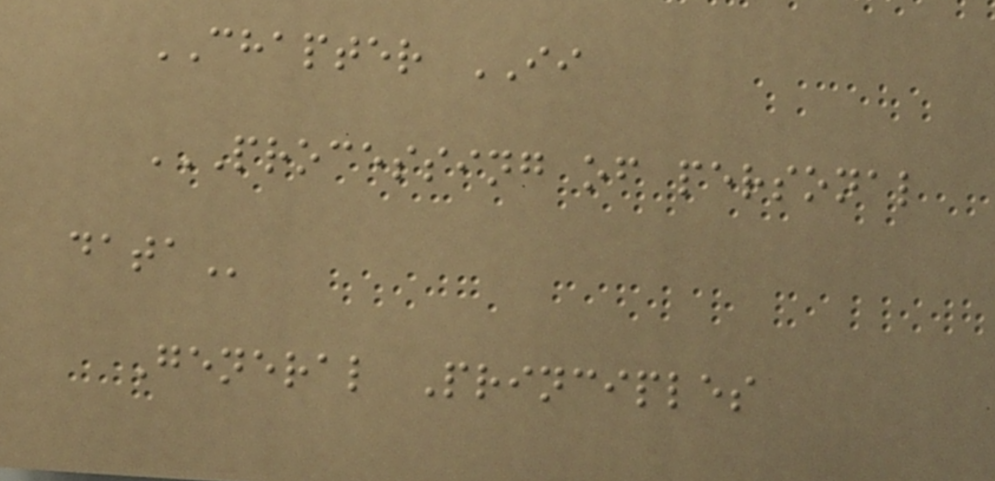CHAPTER II
PROCESSING OF PERSONAL
DATA
General Principles
